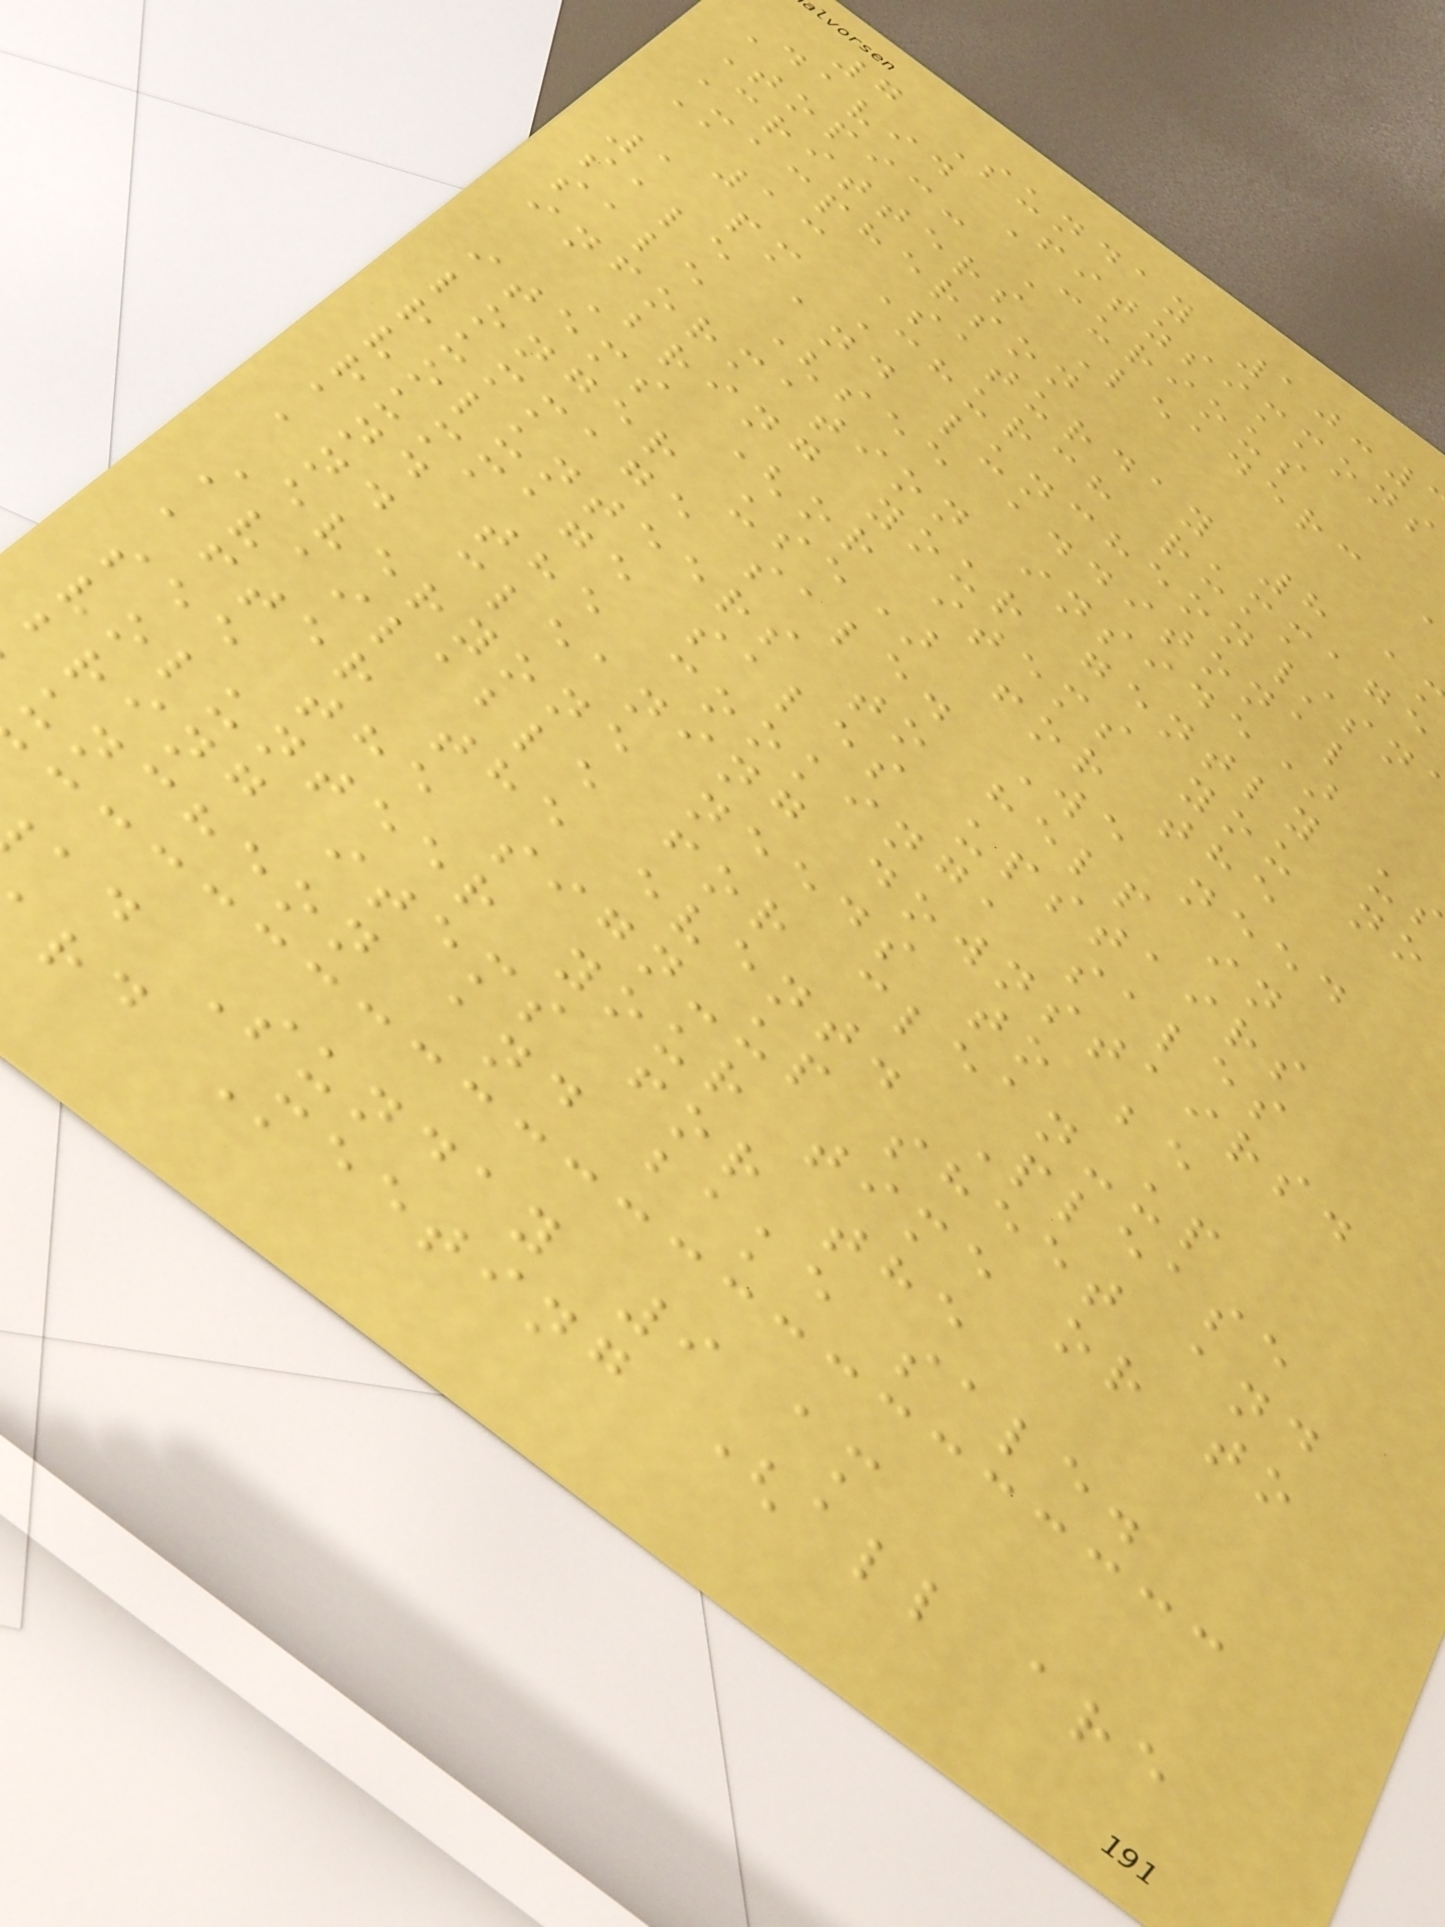7 Sunday 10:
David Fitzsimmons
Topic: Curious
Critters Leader:
Macpherson
13 Saturday 8 a
1 pm Church rummage
sale and luncheon/sn
sale (see additonal
information inside)
Bring your gently us
items (or items you no
longer use) for the
rummage sale. We need
volunteers to help in
rummage sales upstairs
and the cooking, sales
and cleaning downstairs.
Everyone needs to be
available for clean-up
after the event. Please
see the sign-up sheet and
volunteer your time or to
bring items for the
uncheon and bake sale.
ad Sunday 9 am
rd Meeting (all are
